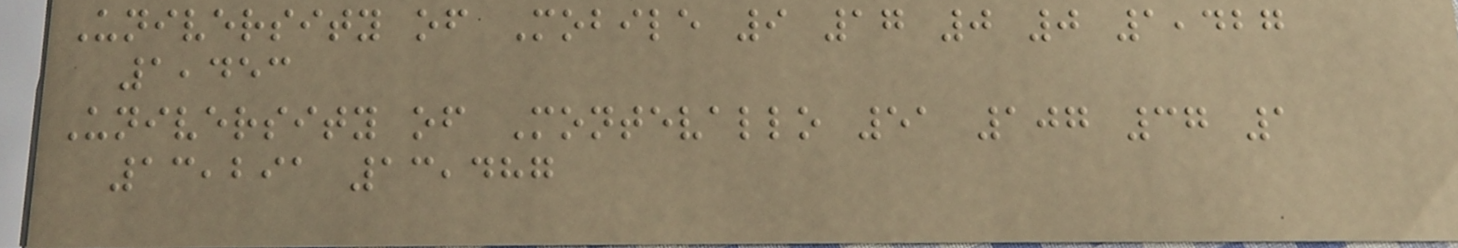University of Mobile 9 17 0 0 1,427
1,453
University of Montevallo 51 107 37 1
13,291 13,487
